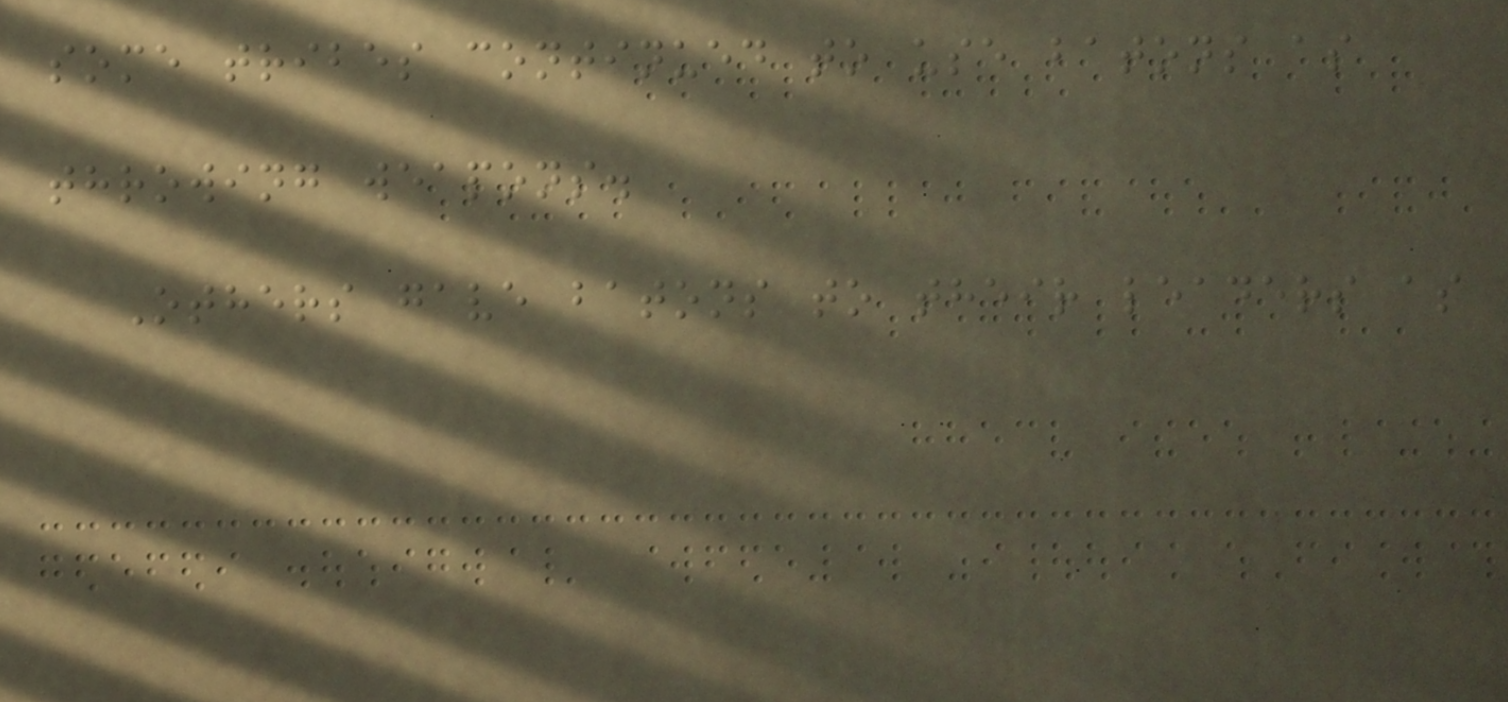some tribes continued to use batons as
throwing weapons.
Others gave batons to their leaders as
